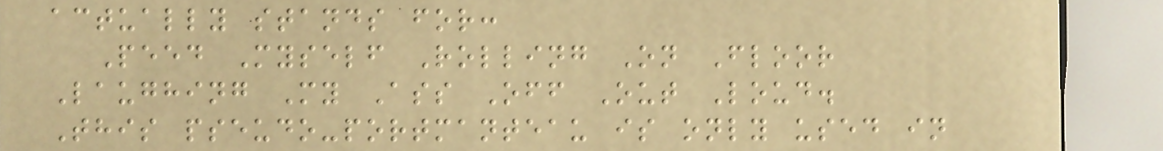actually stands for:
Peed Myself Rolling On Floor
Laughing My Ass Off Out Loud.
This pseudo-portmanteau is only used in
